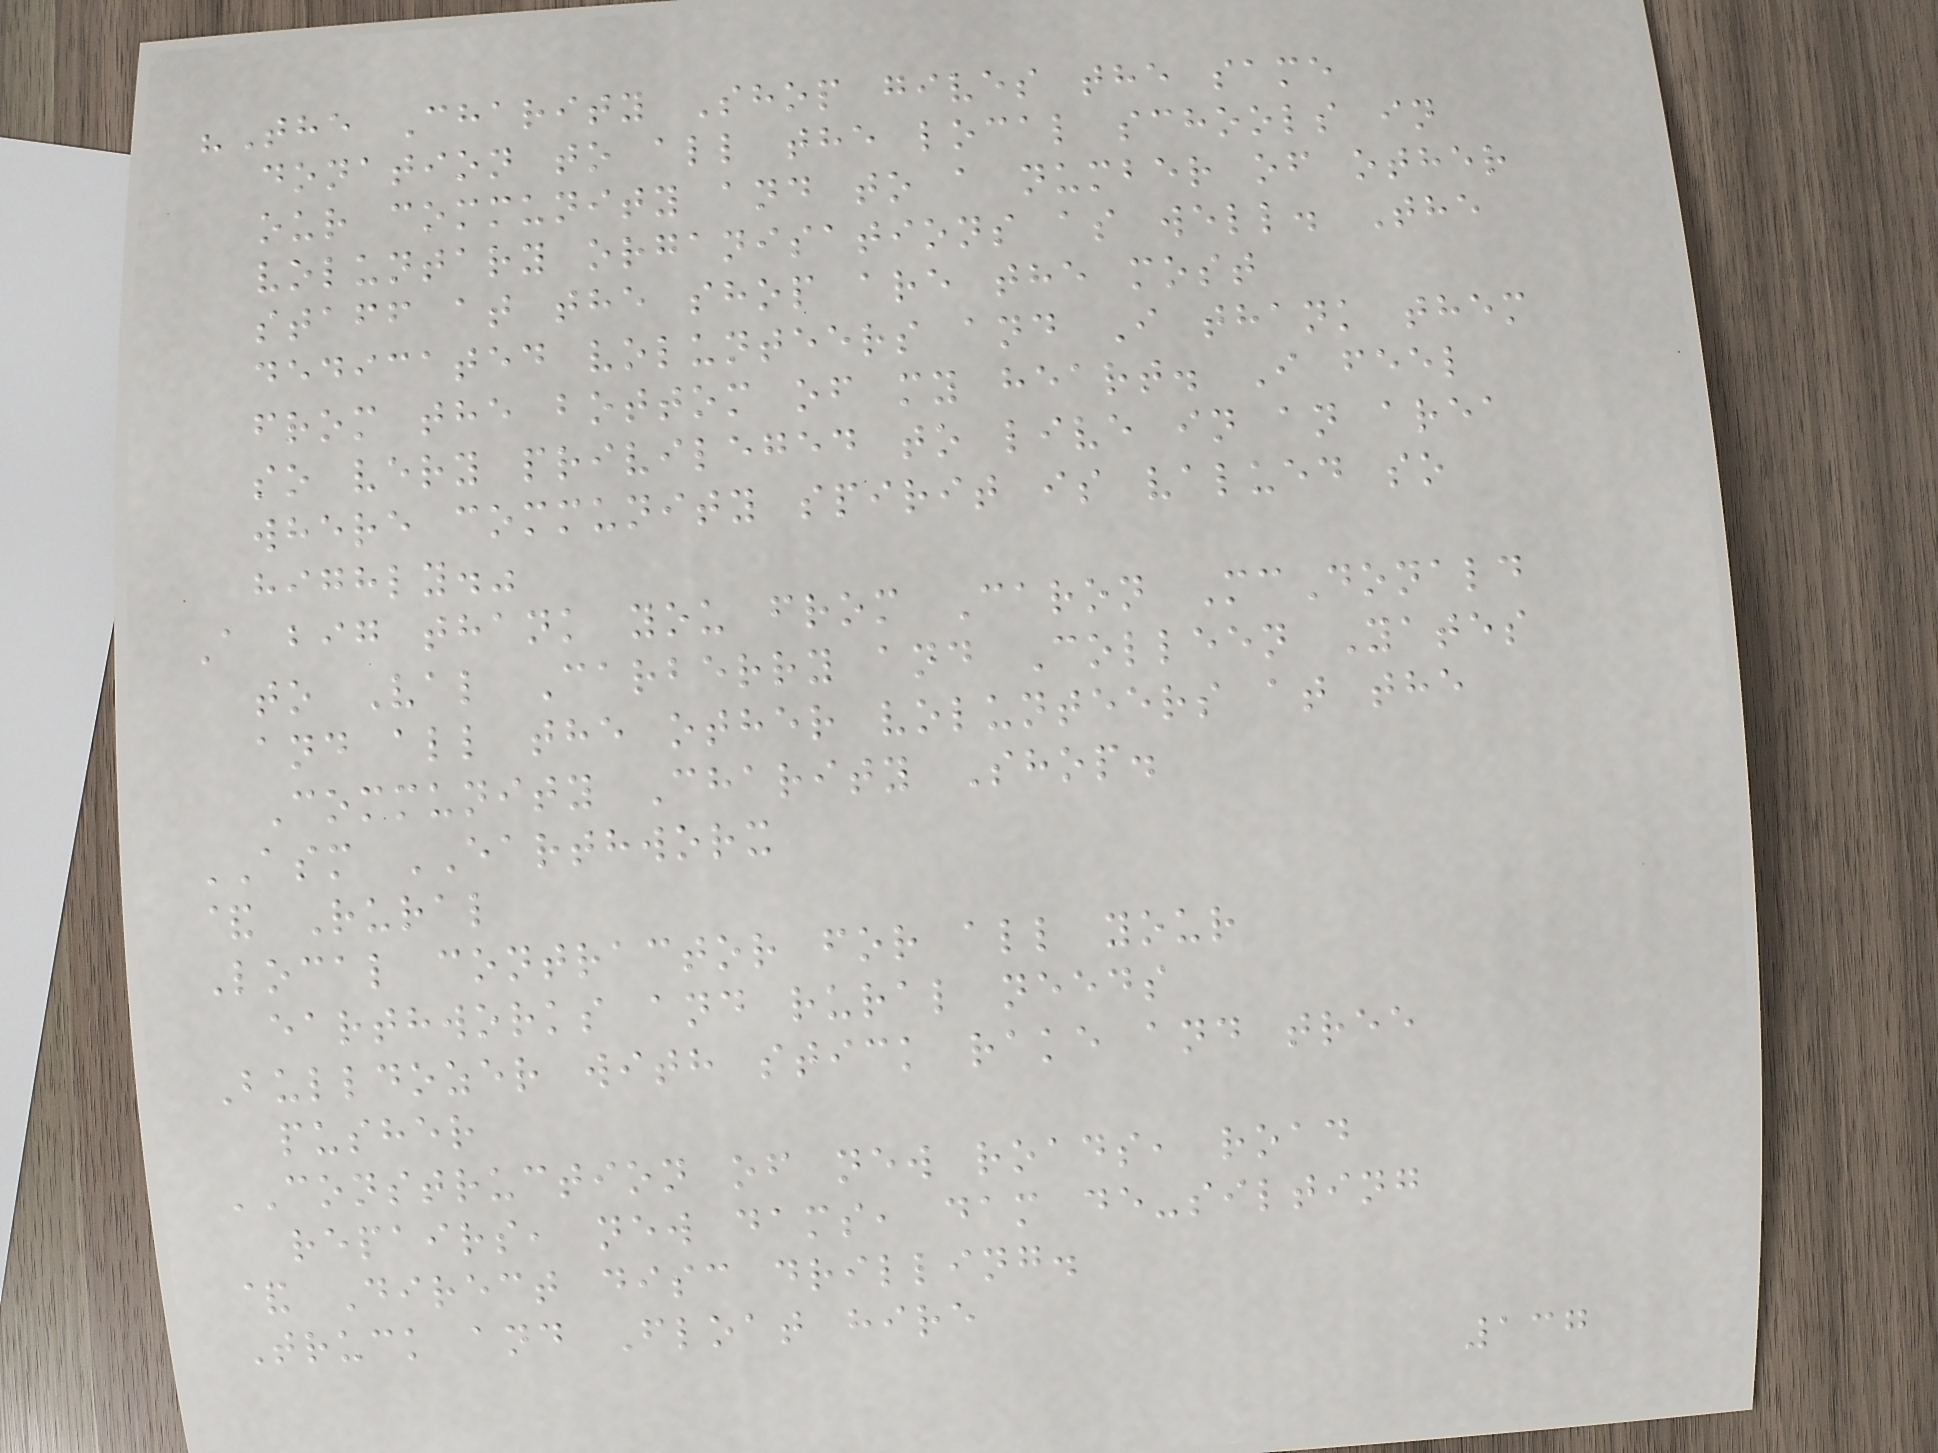"The Charity Shop gives the same
donation to all the local schools in
our community and to a number of other
voluntary organisations as well. The
staff at the shop are the most
dedicated volunteers and I thank them
from the bottom of my heart. I feel
so very privileged to live in an area
where community spirit is valued so
highly."
A big thank you from Caron McDonald
to Val Carberry and Colleen Yates
and all the other volunteers at the
Community Charity Shop.
ASM EARTHWORX
& Rural
Local contractor for all your
earthworks and rural needs
Bulldozer with stick rake and tree
pusher
CONSTRUCTION of new roads, road
repairs, new dams, dam de-silting
& Direct disc drilling.
Truck and Float hire
137
